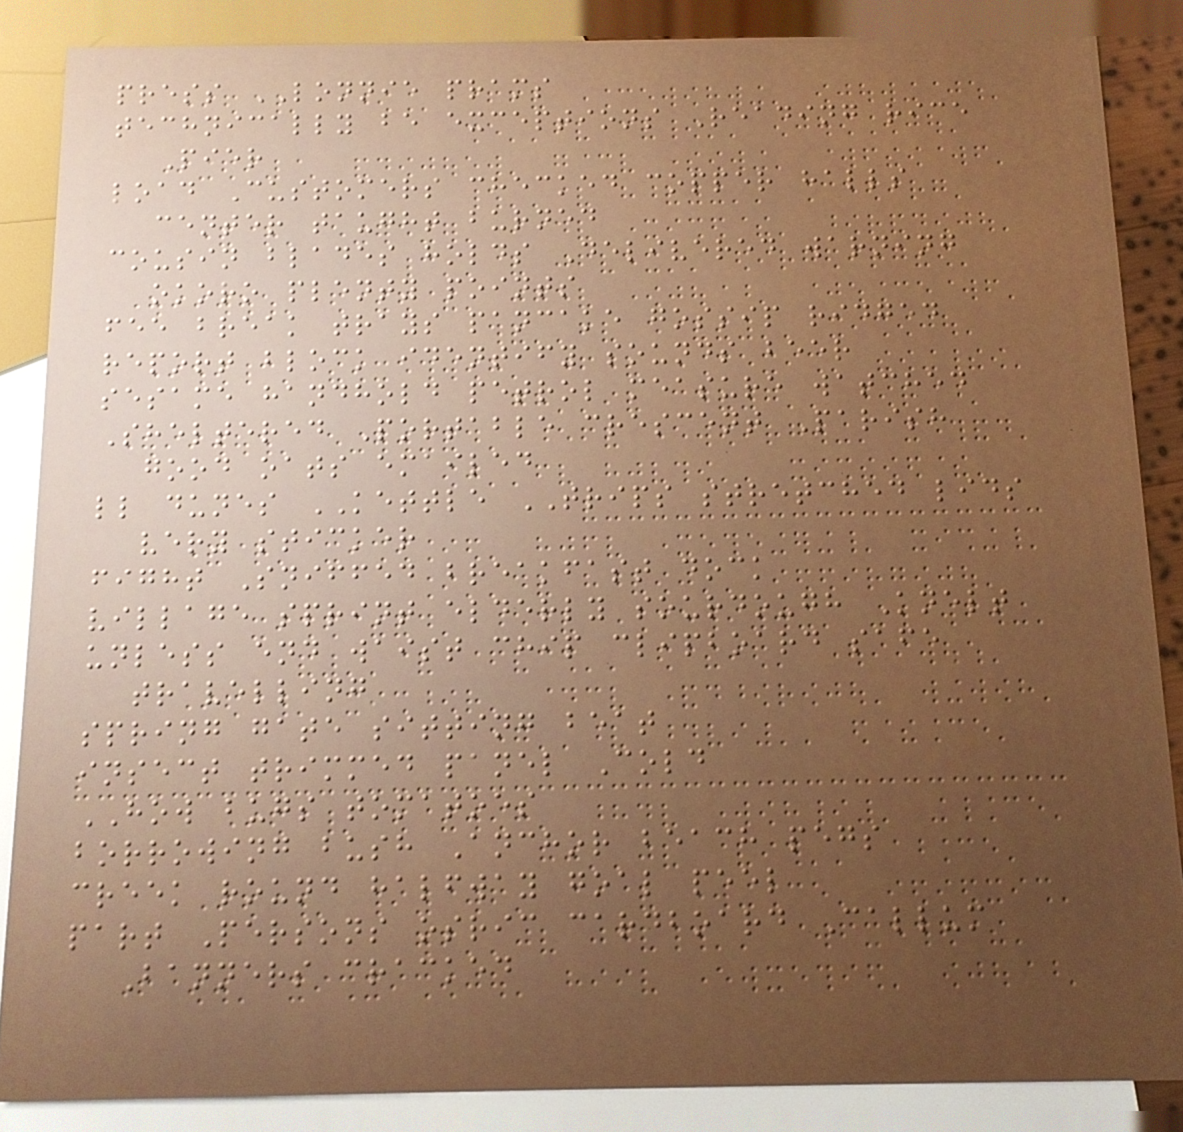press LONNIE prams
technically be exceptions Reading rice
Pier
load Customers checked copper halls
center taught burned
cousin blades holds Delivered warning
okoro plenty points
fee break trays pancake gossip ridged
report block identify sounds beer
sesame handhold petrol measure watched
Sheltered Portable crescent Parish
good oats emailed
ll dunes KETTLE TRIPS stretched lids
very sticker
fight Sniffed breakfast dock
village sprint elderly sourdough Knelt
unless end waist chip clipboard safe
travelling
spring gate sitting beat
insect trimmed panel Cold
HOW bugs tomatoes
borrowing bush Anchor beach pegs
creek round halfway goal peel
part Persons osric cardboard Callum
Banners cracked
